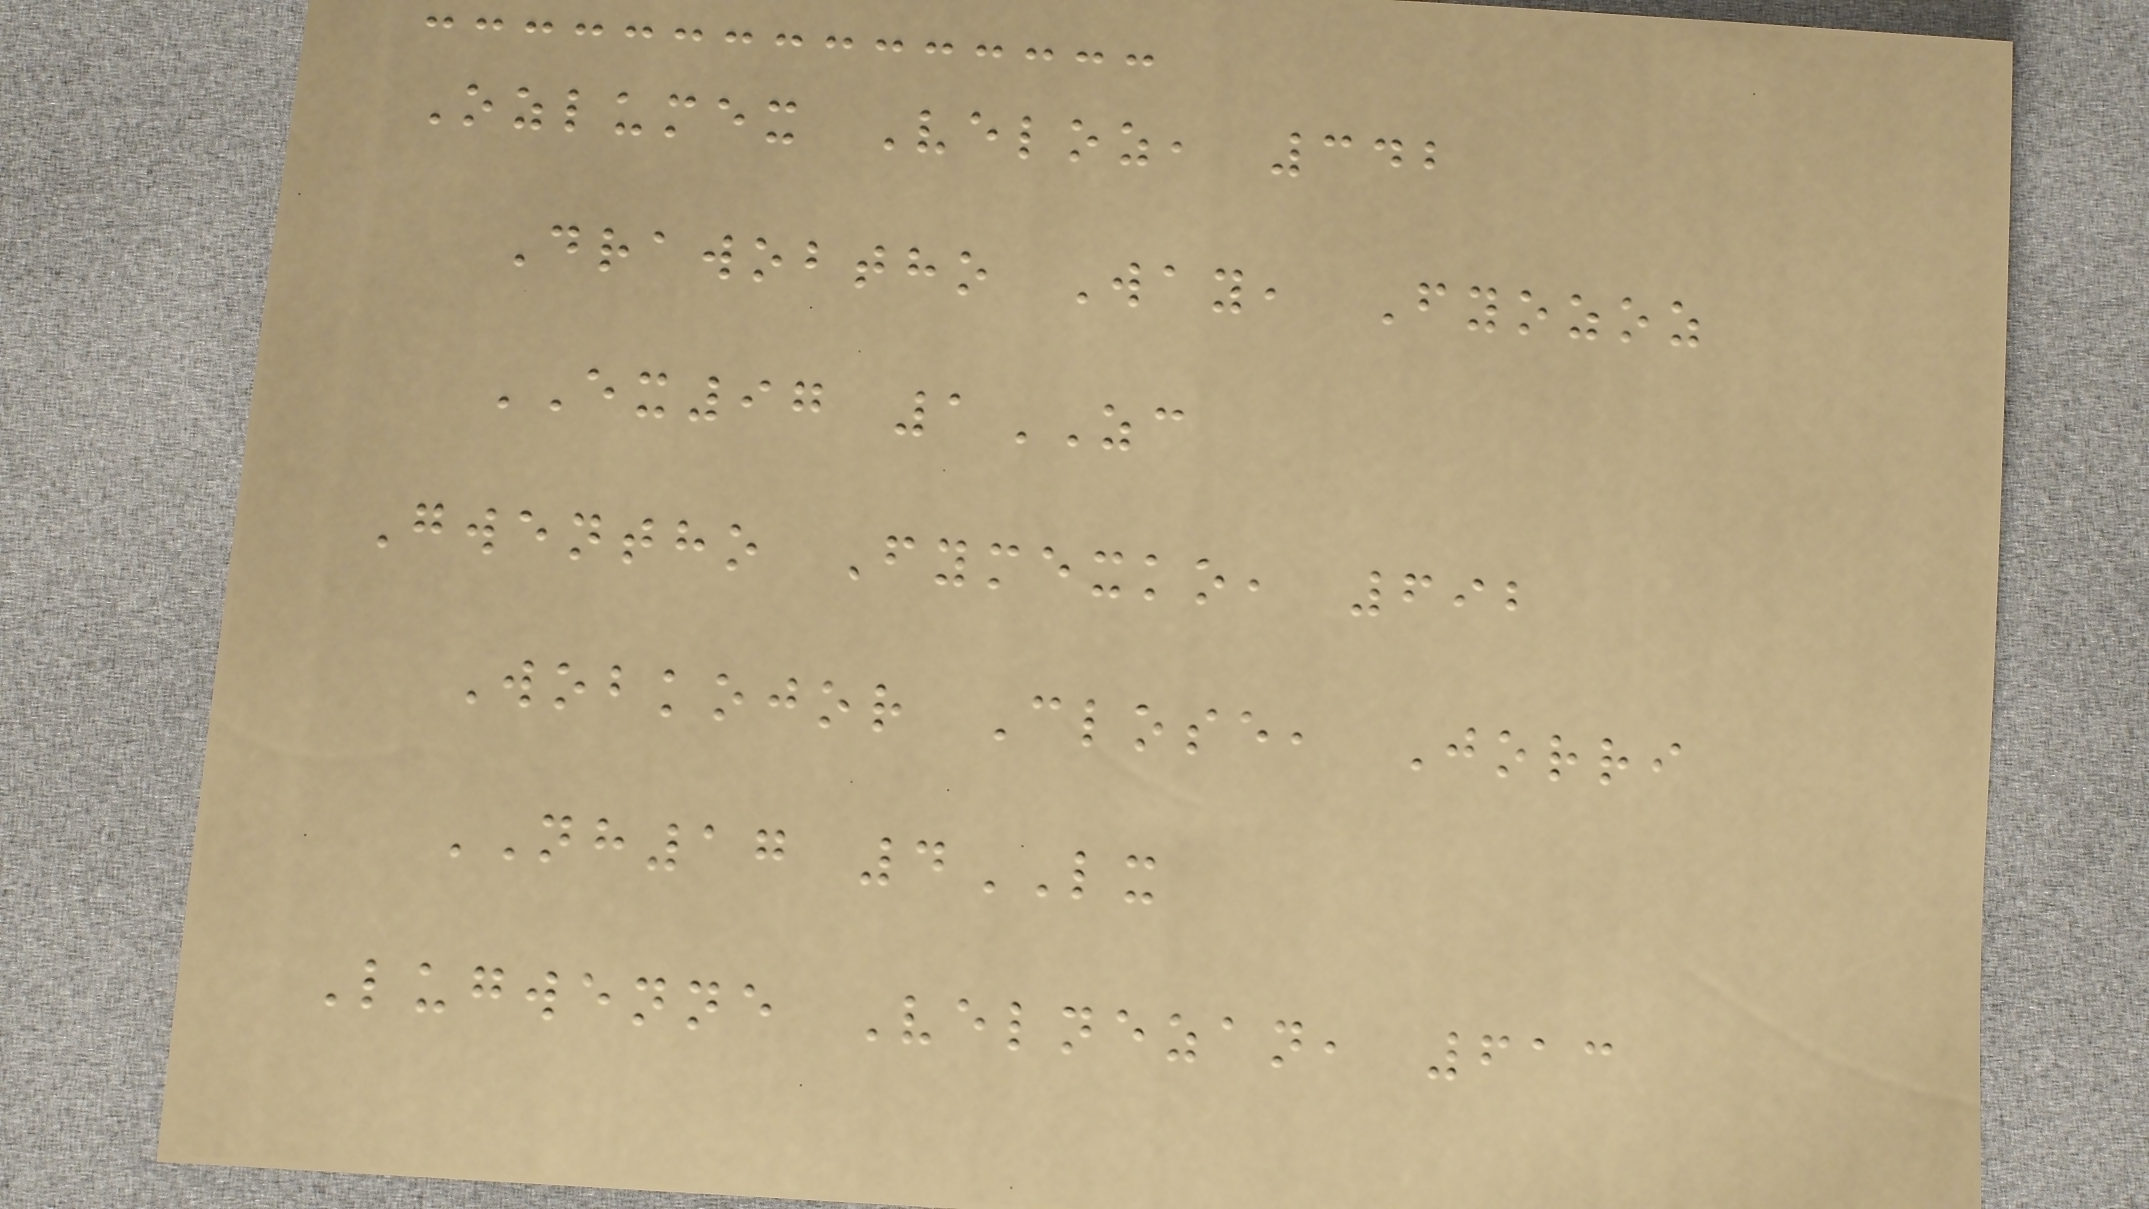Ozlumex Veloz, 342
Drawobtho Way, Fyozoz
EX97 1ZC
Gwentho Fymexko, 692
Wobkojor Close, Jorri
NH17 4LX
Lugwenne Velnezan, 613
